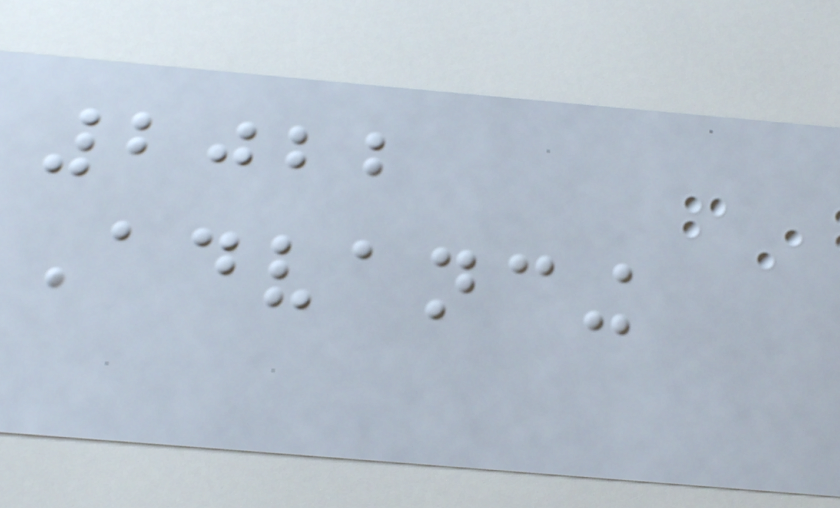2022
Advancing
